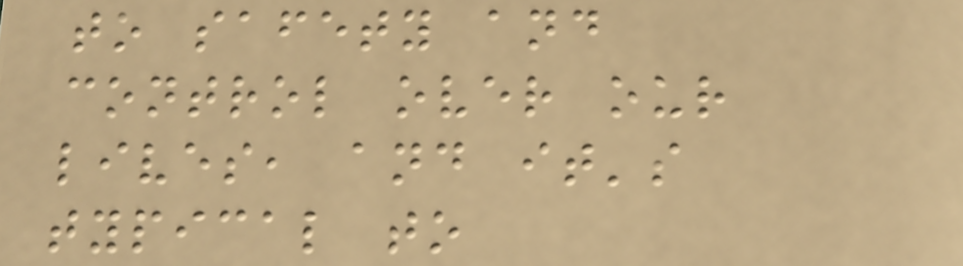to safety and
control over our
lives, and it's
typical to
